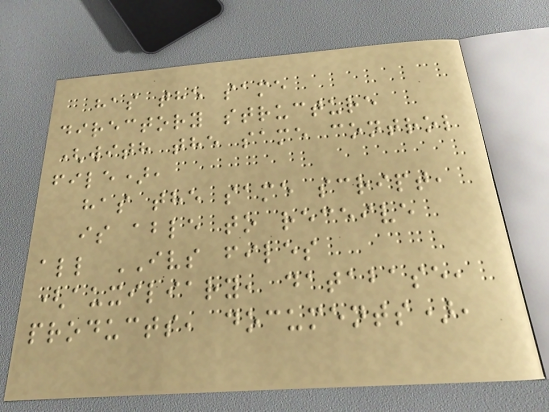has the same
directory structure
(with the same control
file),
has the same script,
is able to receive
all IVS files
(auxiliary, database,
products, documents),
